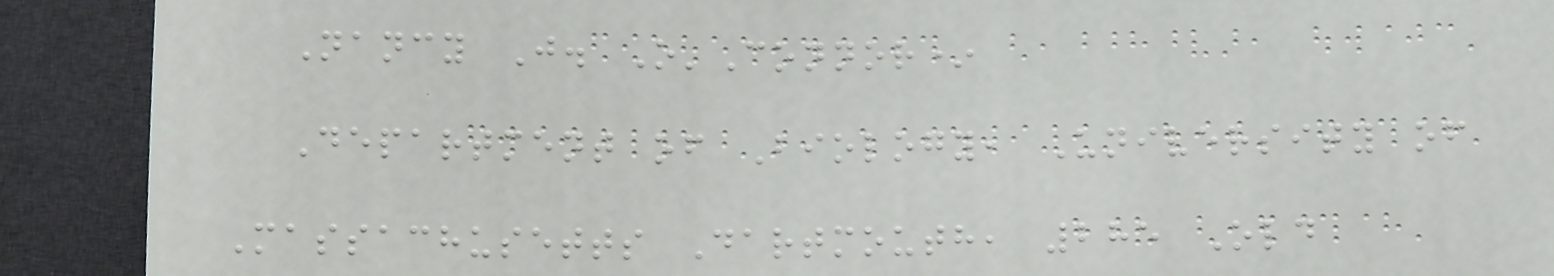Nancy J. O'Connor*
Department of Biology, University of
Massachusetts Dartmouth, 285 Old
